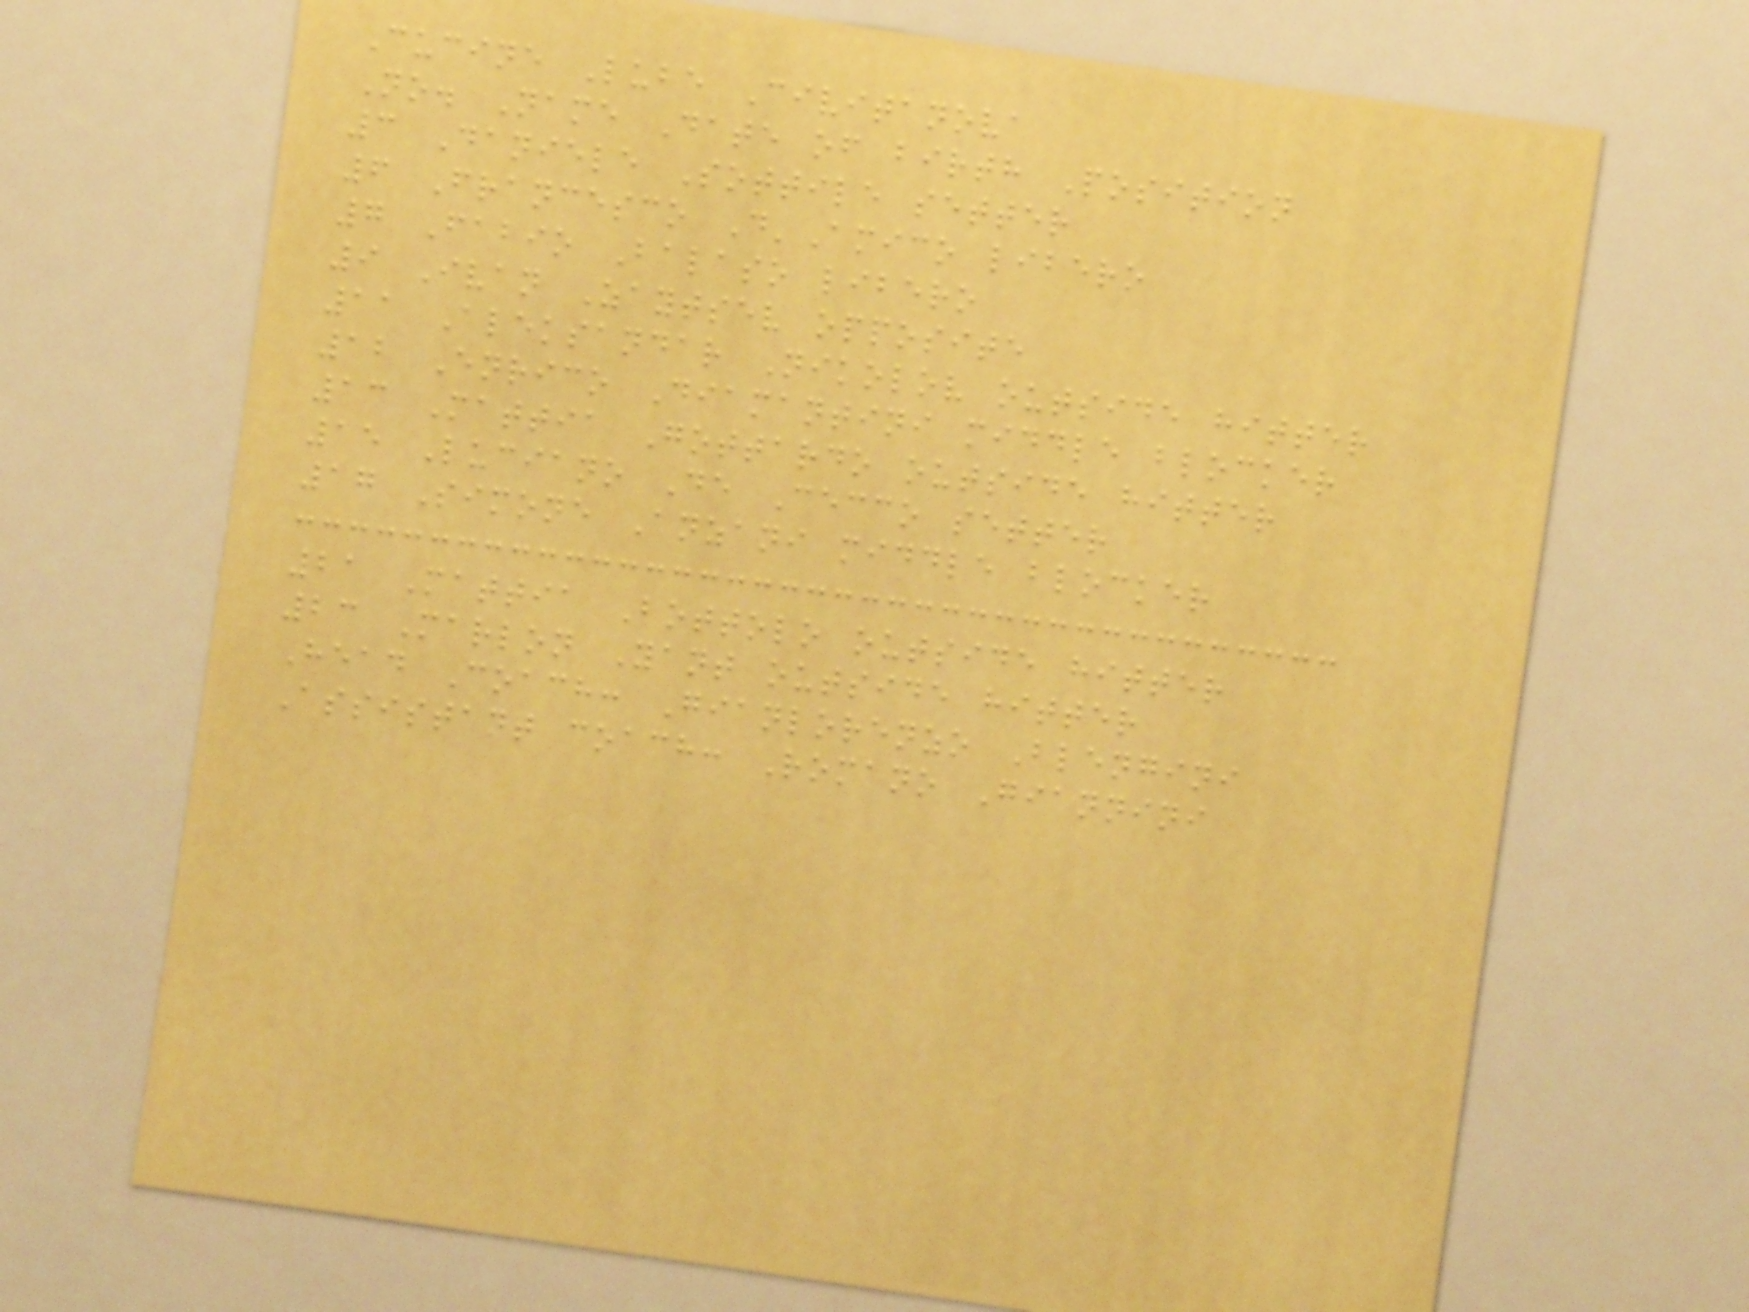Cucine Lube Civitanova
No. Name Date of birth Position
3 Daniele Sottile setter
6 Francesco D'Amico libero
7 Fabio Balaso libero
9 Ivan Zaytsev opposite
11 Aleksandar Nikolov outside hitter
12 Enrico Diamantini middle blocker
13 Mattia Gottardo outside hitter
15 Luciano De Cecco setter
17 Simone Anzani middle blocker
21 Mattia Bottolo outside hitter
23 Marlon Yant outside hitter
Head Coach: Gianlorenzo Blengini
Assistant coach: Romano Giannini
